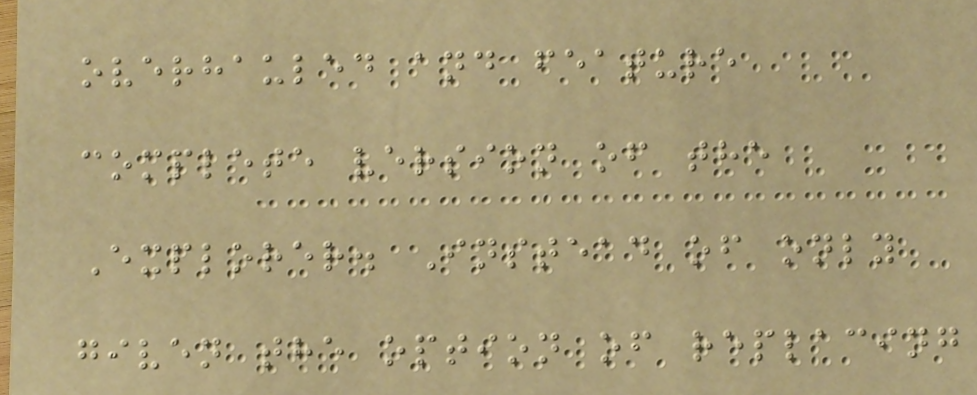overhauled and feature
complete version of the
Explorer. Instead of only
given the option of replacing
